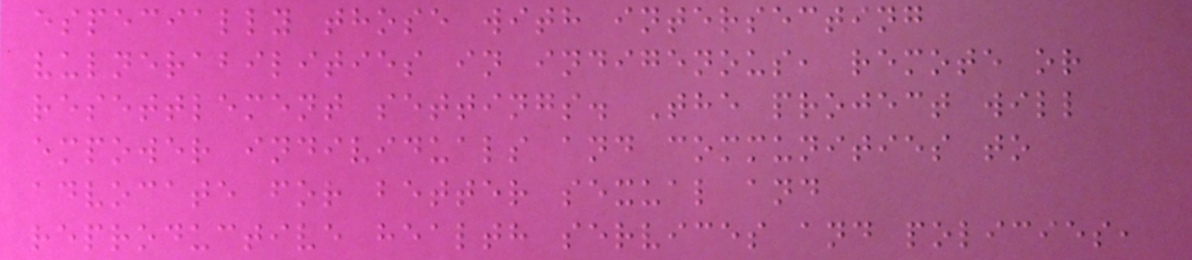especially those with intersecting
vulnerabilities in indigenous, remote or
resettlement settings. The project will
empower individuals and communities to
advocate for better sexual and
reproductive health services and policies,
